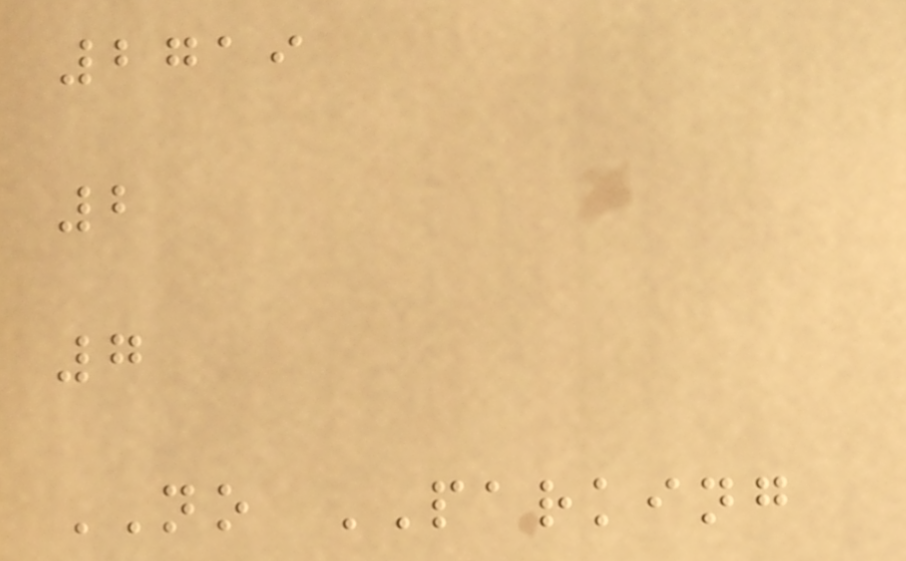2719
2
7
NO PARKING
